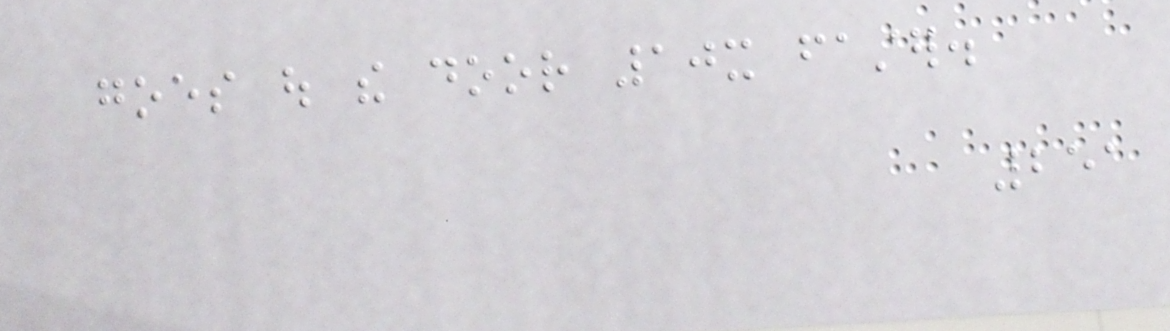goes out the door 10x faster.
251
